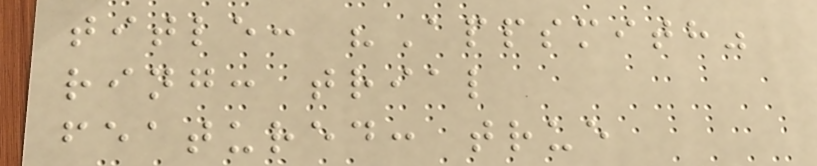title: "Appsmith"
ring: trial
featured: true
